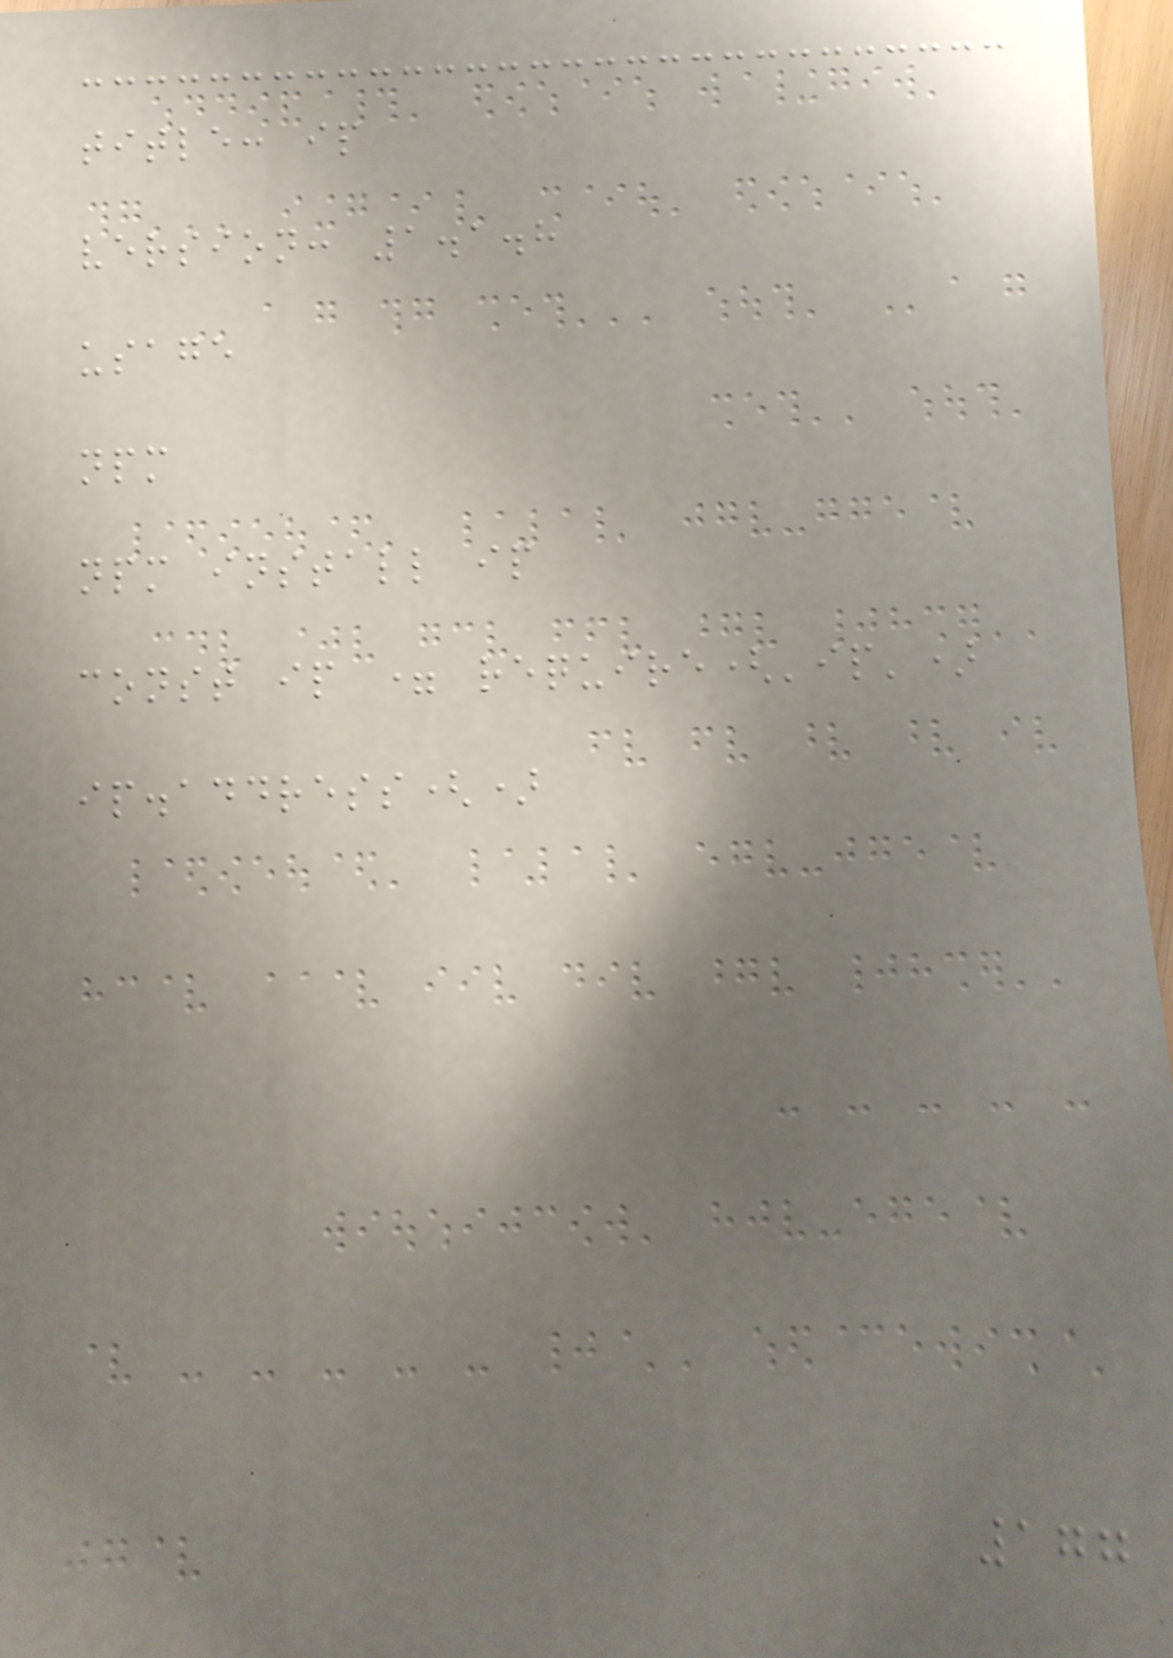title: ip
version: 1.1.8
usage
npm
npm install ip
const ip = require('ip')
ip.address()
177
